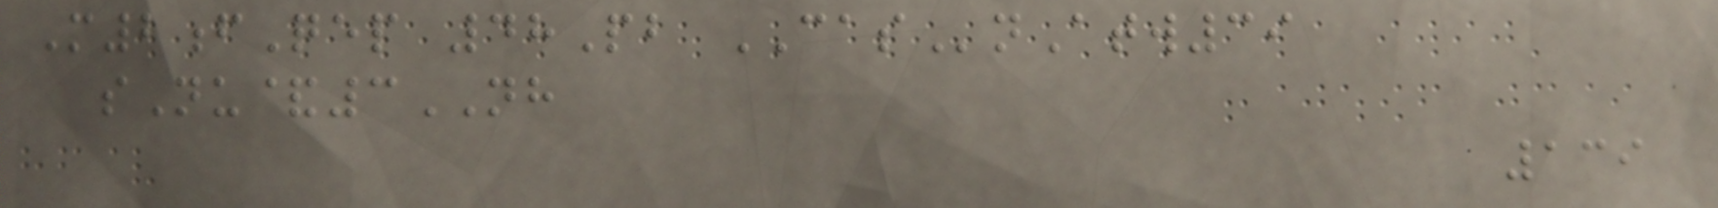M2fQep 48Pb CASnAtw39
sNu&3NH
139
